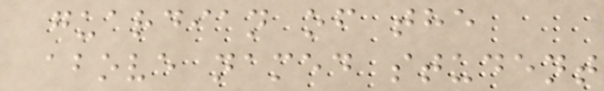guardian of the
above named student
